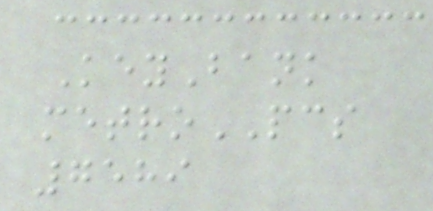KeyBank
metroPCS
7589
